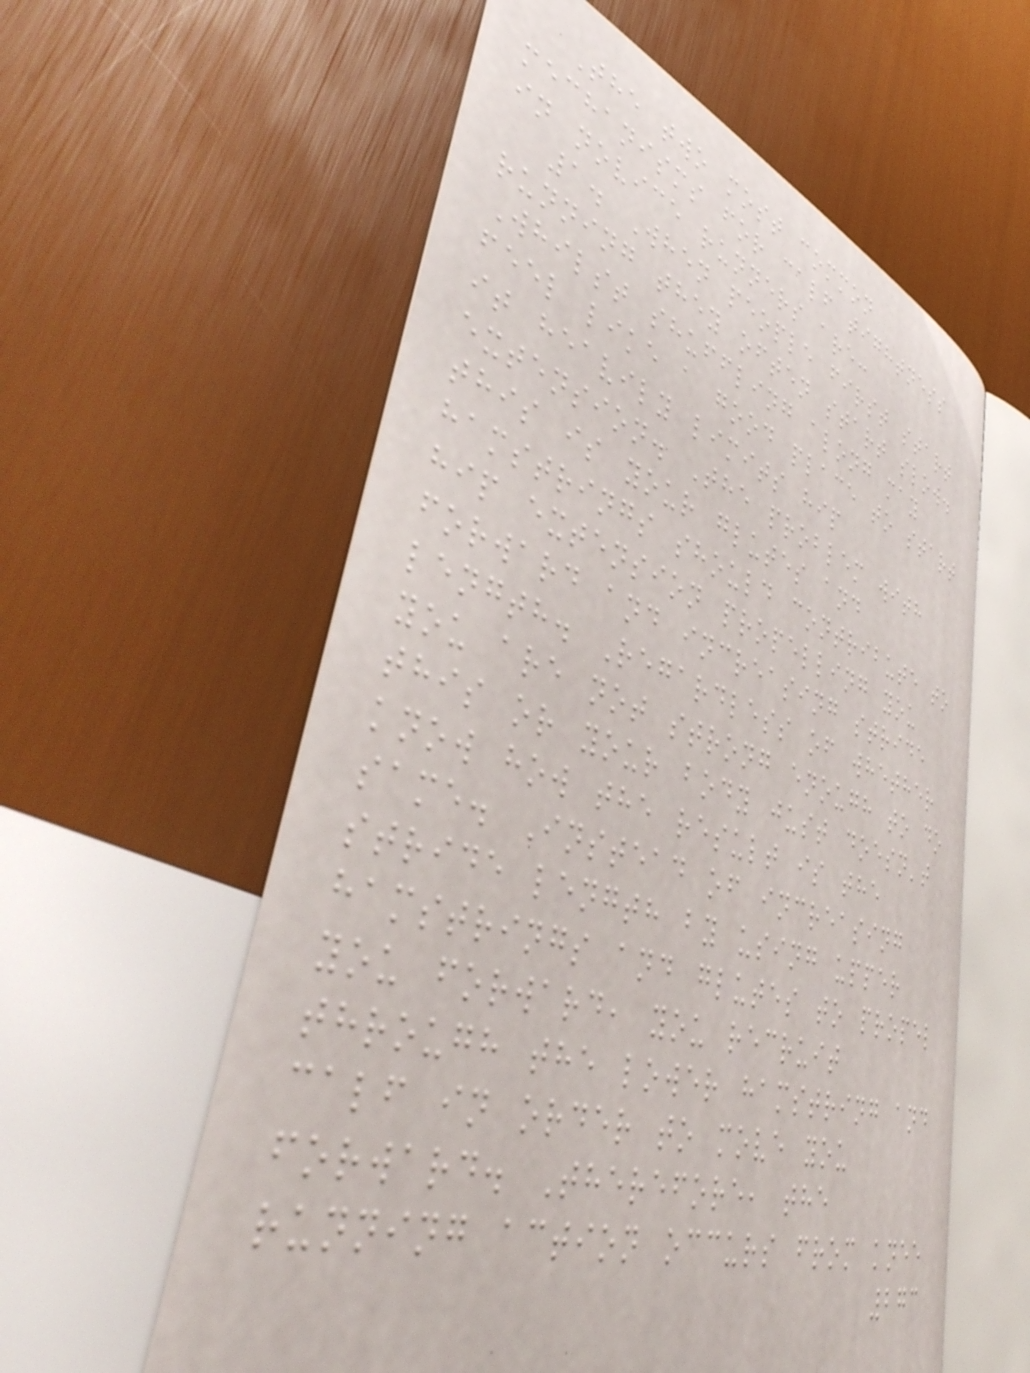The two most common
mechanisms for calf tightness
in novice runners are:
1. When people first start
running they often start slow.
Whilst shuffling along may
feel like a good place to start
it heavily limits hip
extension. The problem with
this is your glutes and
hamstrings should contribute to
hip extension propelling you
forward and increasing stride
length. Regardless of whether
you are not strong enough to do
this or your body just doesn't
know how the result is the
same. Instead of increasing
stride length by using upper
hamstrings and glutes to propel
you forward, you recruit
through the lower hamstring and
calf in order to move you
forward. Therefore, the
running action occurs from knee
273
